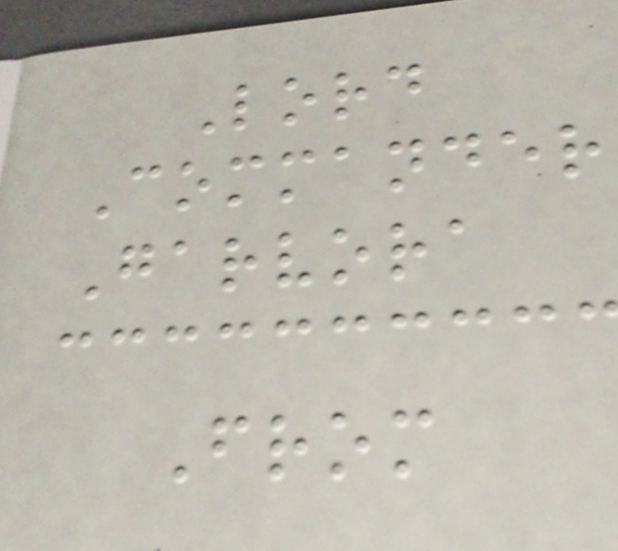Lord
Commander
Garvora
From
